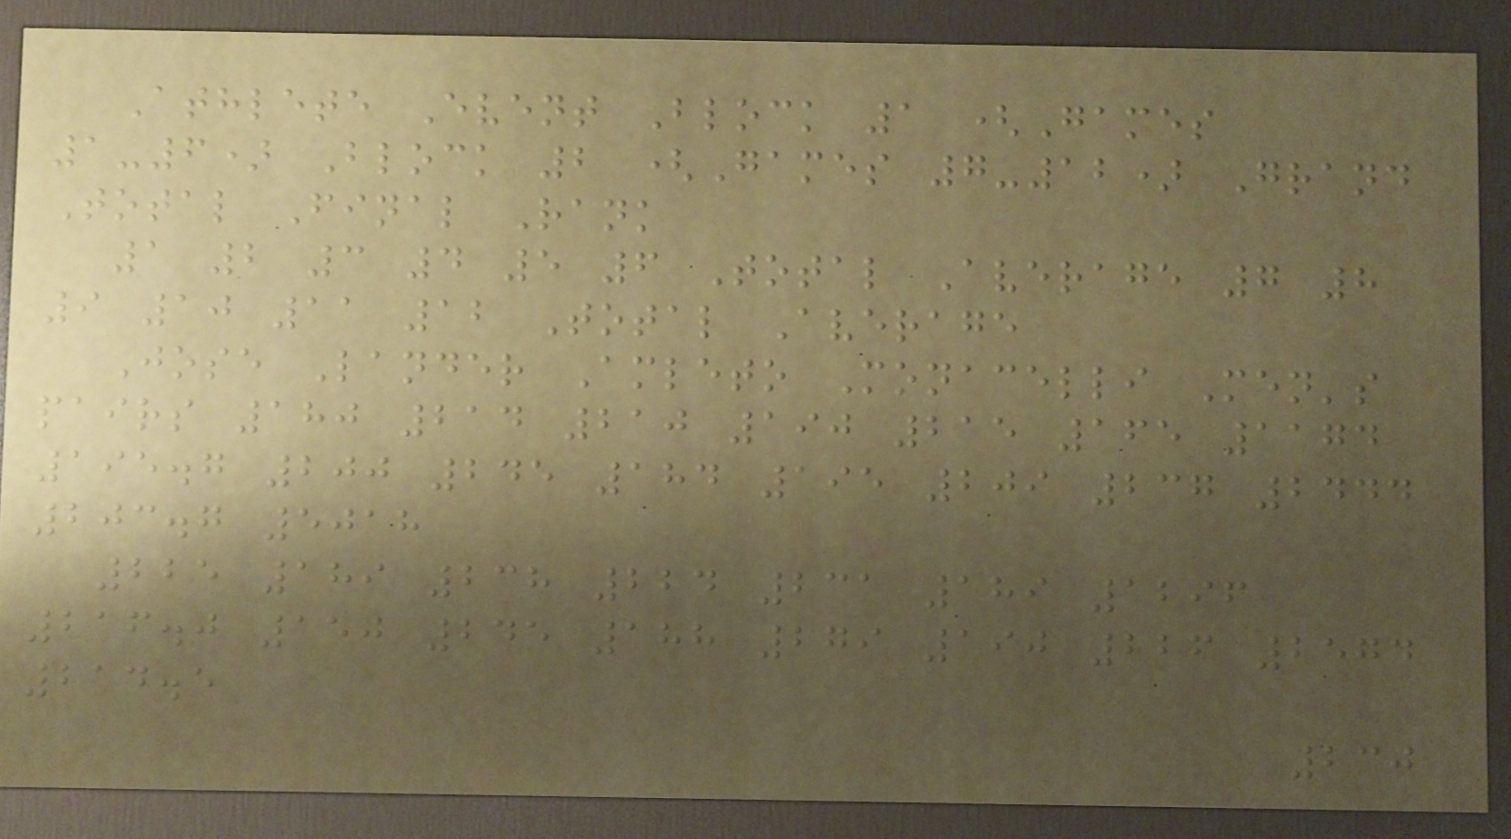Athlete Event Block 1 (Games
1-6) Block 2 (Games 7-12) Grand
Total Final Rank
1 2 3 4 5 6 Total Average 7 8
9 10 11 12 Total Average
Jose Lander Amleto Monacelli Men's
pairs 180 214 210 190 215 165 1174
195.7 200 245 184 195 209 237 2444
203.7 5018
225 189 238 224 231 189 1296
216.0 150 245 188 279 190 226 2574
214.5
230
